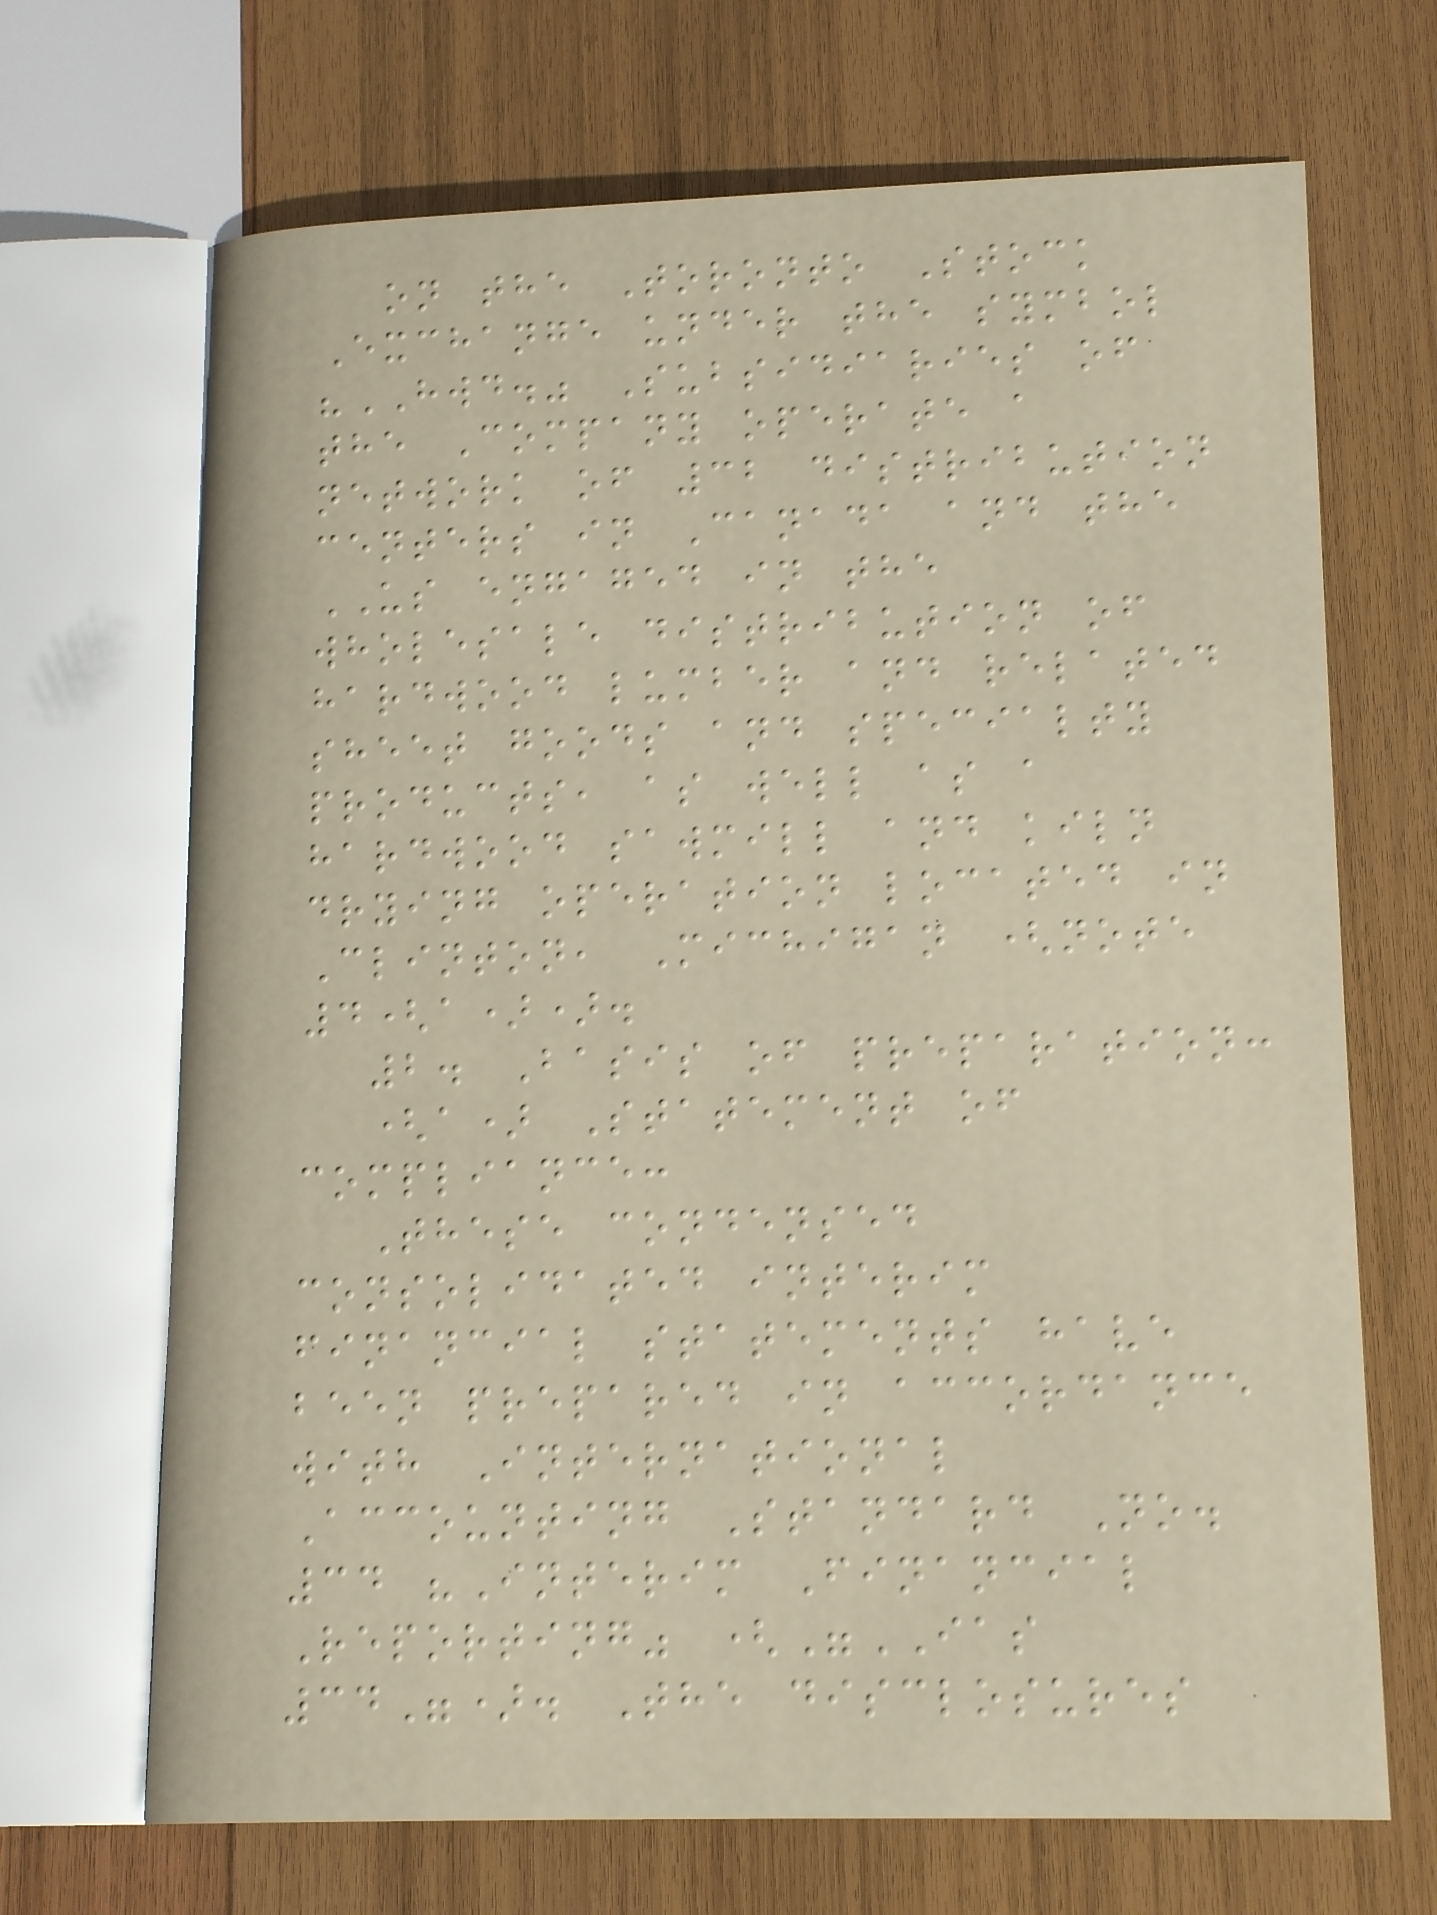on the Toronto Stock
Exchange under the symbol
"HWD." Subsidiaries of
the Company operate a
network of 32 distribution
centers in Canada and the
US engaged in the
wholesale distribution of
hardwood lumber and related
sheet goods and specialty
products, as well as a
hardwood sawmill and kiln
drying operation located in
Clinton, Michigan (note
4(a)).
2. Basis of preparation:
(a) Statement of
compliance:
These condensed
consolidated interim
financial statements have
been prepared in accordance
with International
Accounting Standard No.
34 "Interim Financial
Reporting" ("IAS
34"). The disclosures
